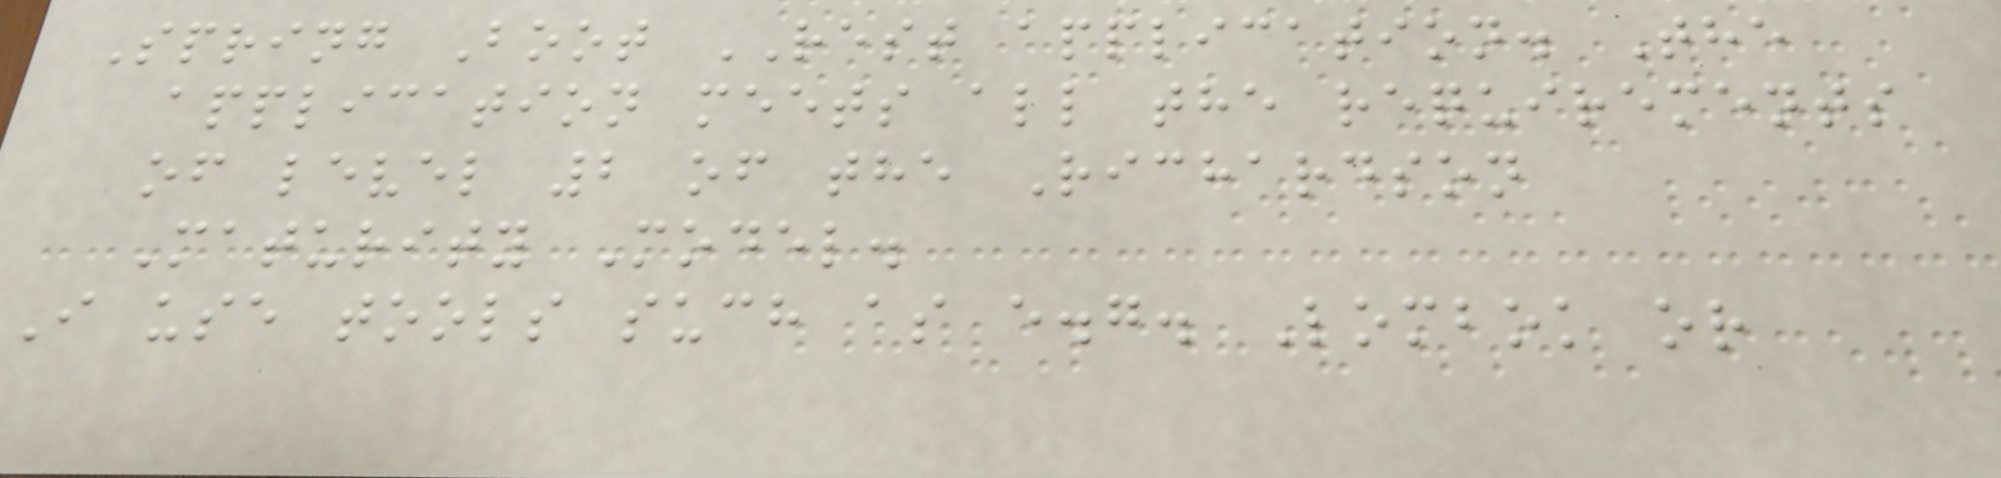Spring Boot REST application. The
application meets all the requirements
of level 2 of the Richardson
Maturity Model.
I use tools such as e.g. Lombok or
